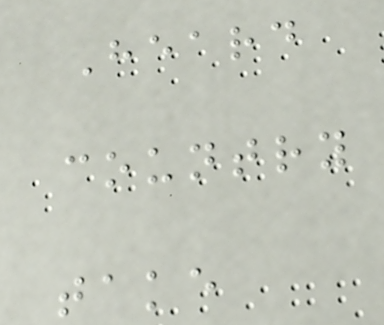Heard
country
take
